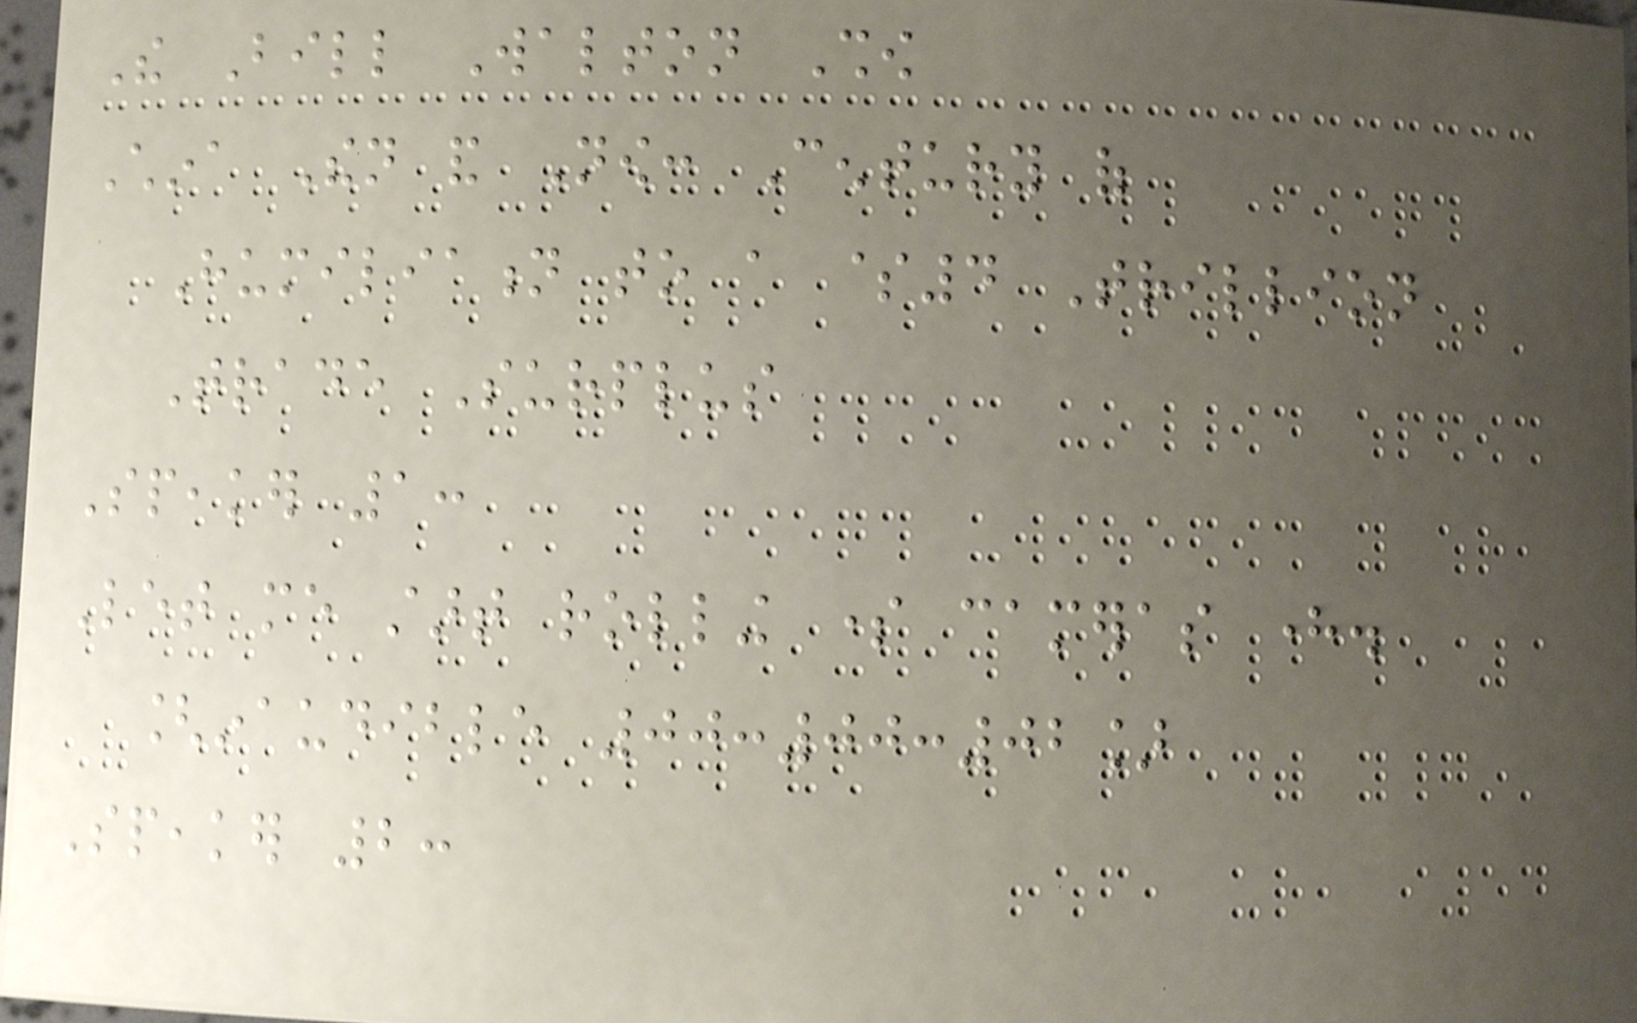The Bill Walton Show
China Then and Now: Century of
Humiliation to a $4 Trillion
Trade Surplus
Speaker 1:
Let me start rolling some cameras here.
[inaudible 00:00:02]
Speaker 2:
